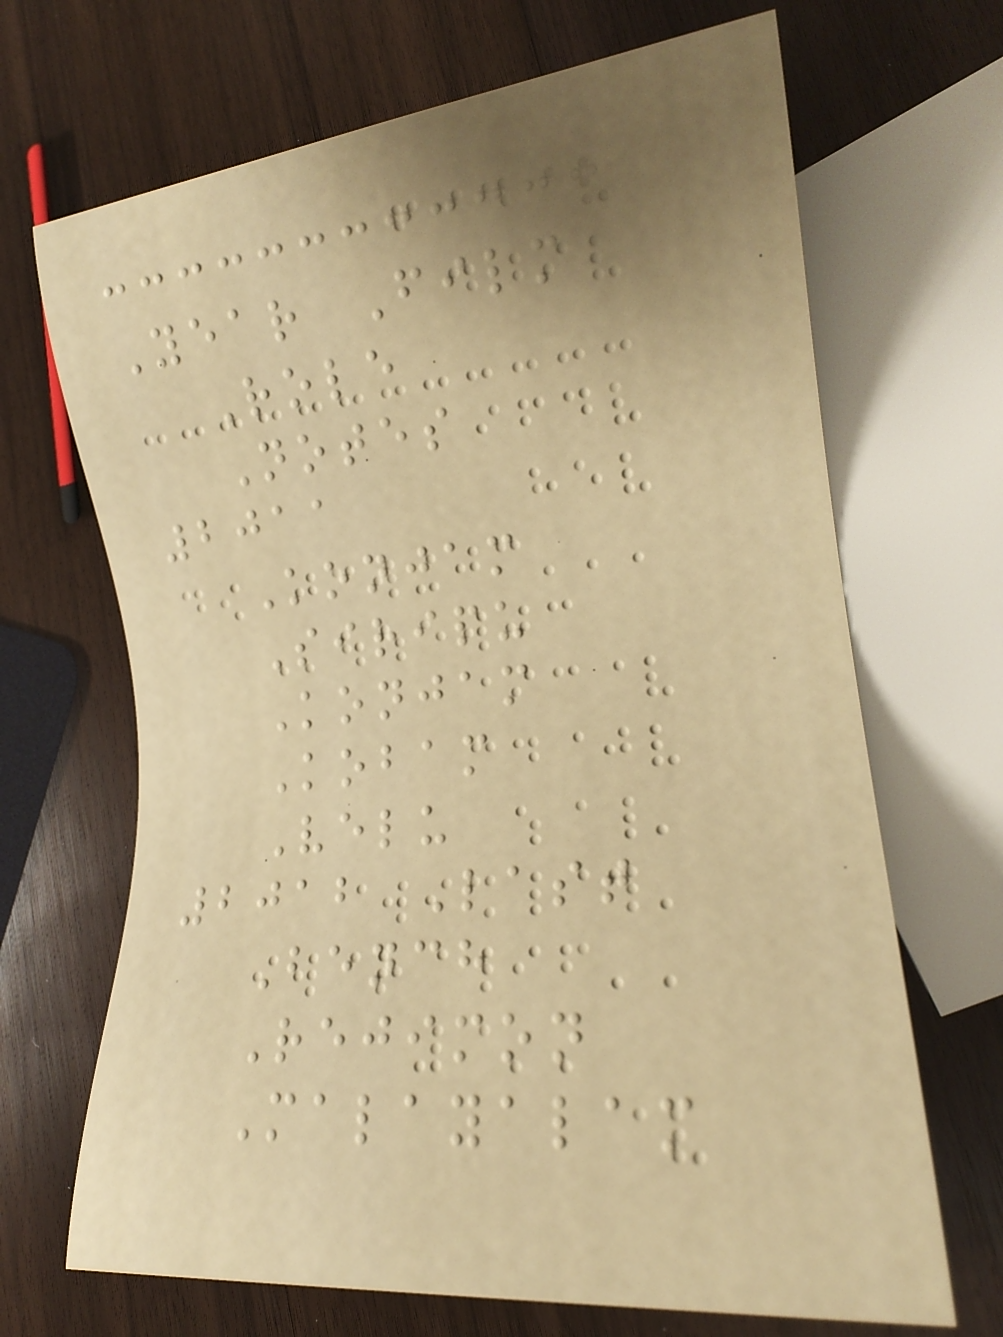Year Film
Role
Notes
2011
Konjam
Siripu
Konjam
Kobam
Velu
2012 Last
Bench
Rejimon
Malayalam
